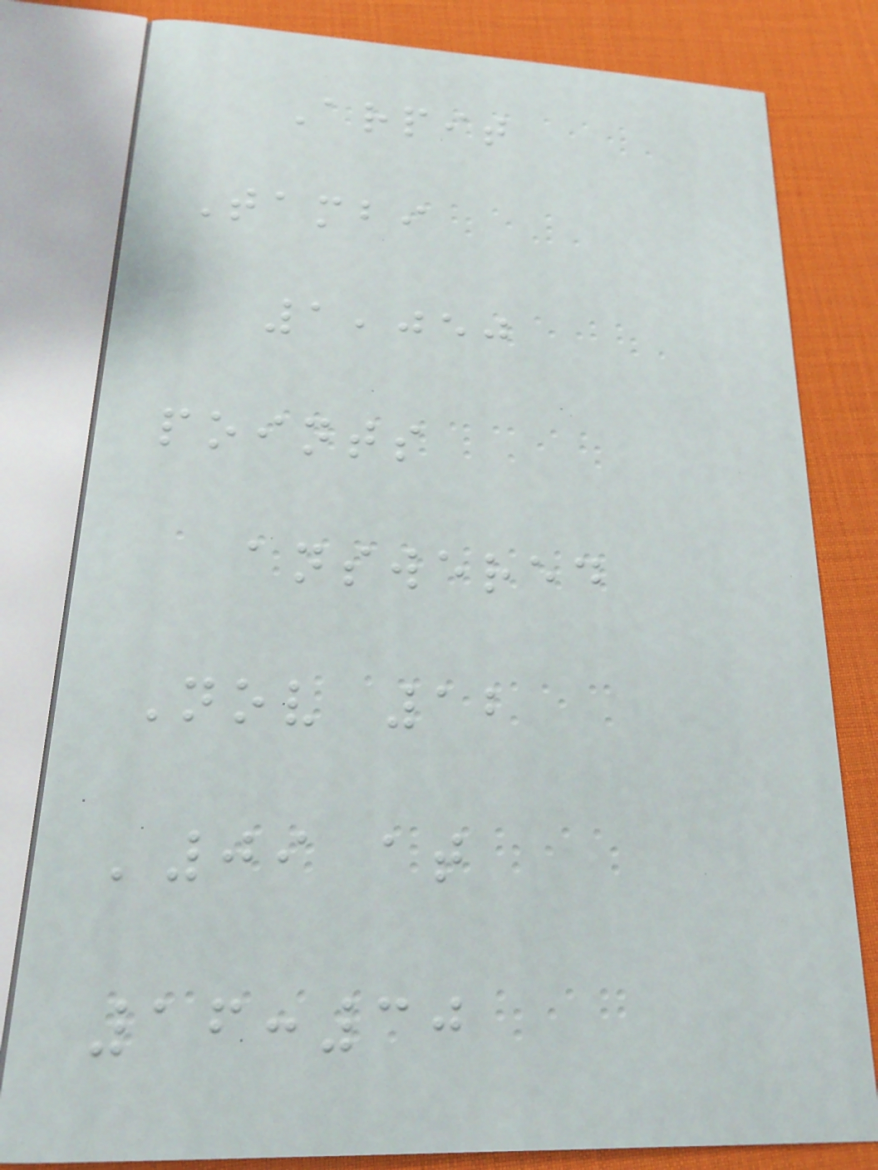Arpit
Tambi
1,050
points
answered
Nov 12
'09 at
16:30
